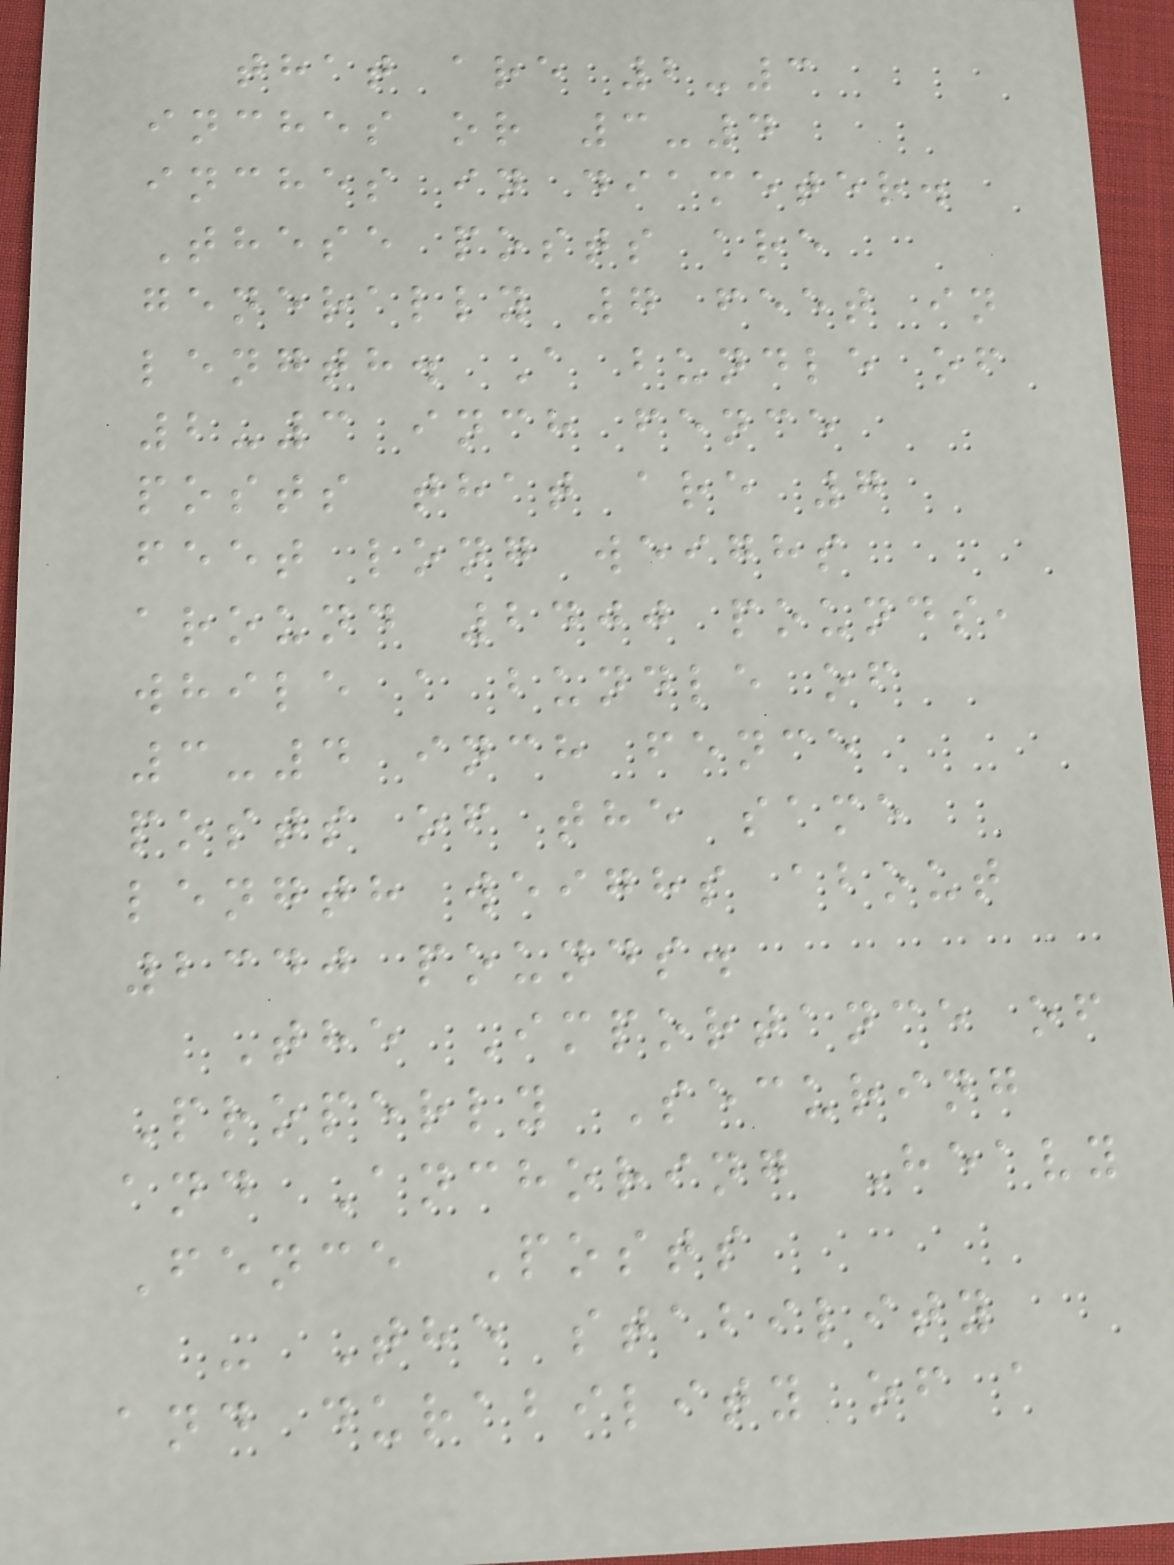that are 2-3
inches or 3-4
inches in diameter.
These posts are
generally 7 feet in
length. A bundle of
2-3 inch fence
posts that are 7
feet long weighs
around 2400 pounds,
while a bundle of
3-4 inch fence
posts of the same
length weighs about
2340 pounds.
The Importance of
Properly Securing
and Anchoring Heavy
Fence Posts
- The stability
and durability of a
